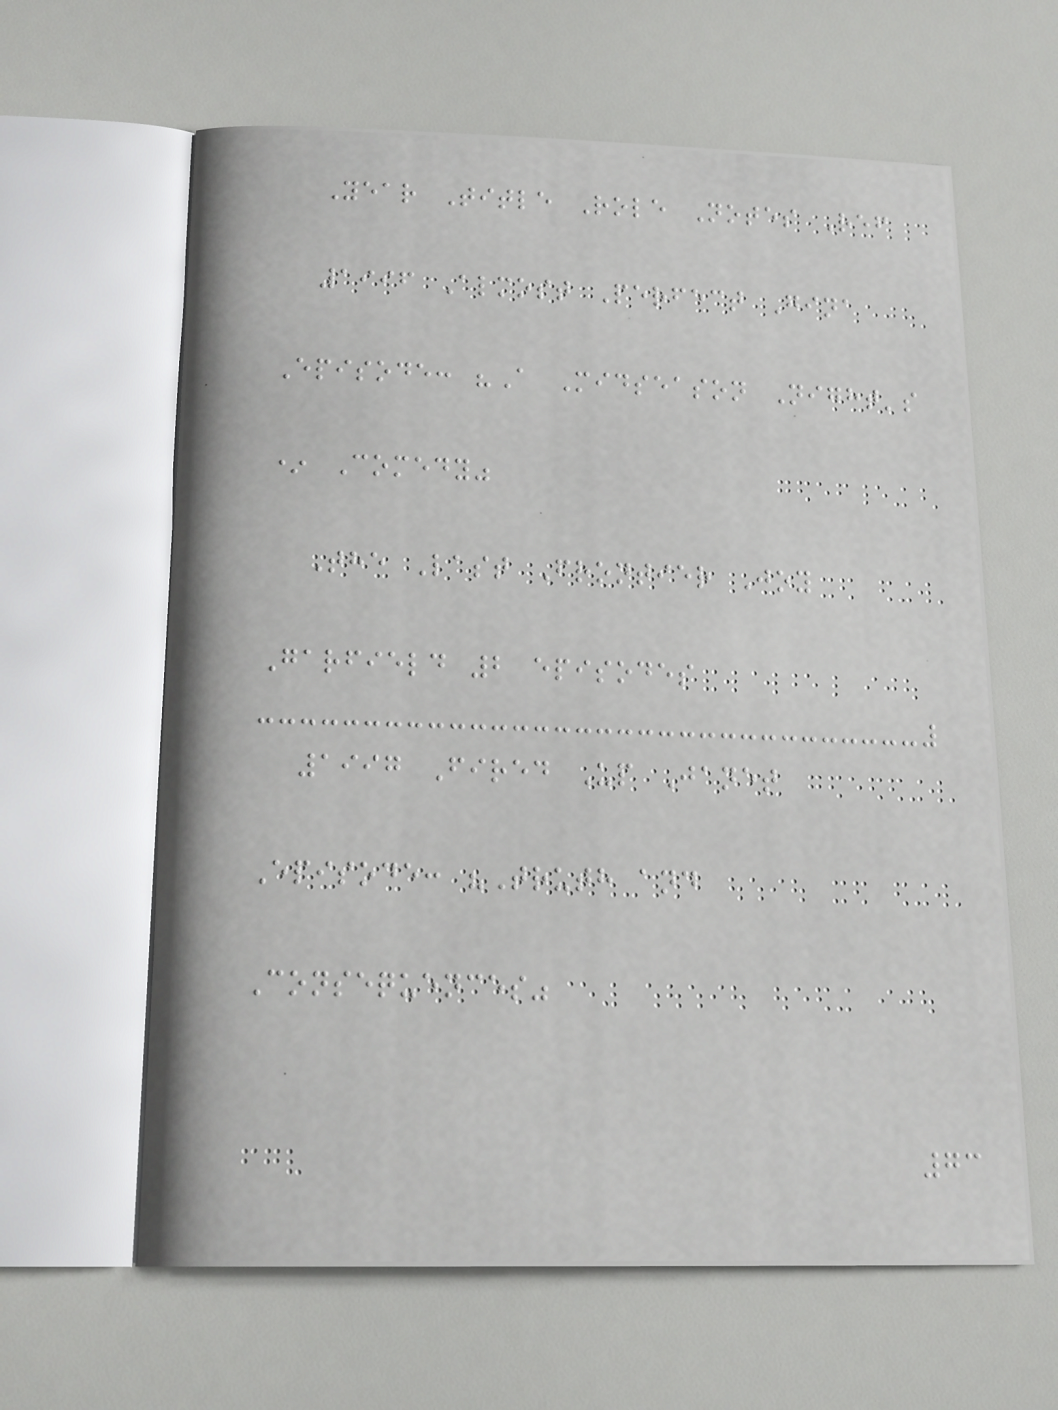Year Title Role Notes Ref
1996 Almost Perfect Gina
Episode: "A Midseason Night's
* Comedy"
The Last Frontier Joy
Garfield 2 episodes
1997 Fired Up Janet
Episode: "Truth and
Consequences"
73
